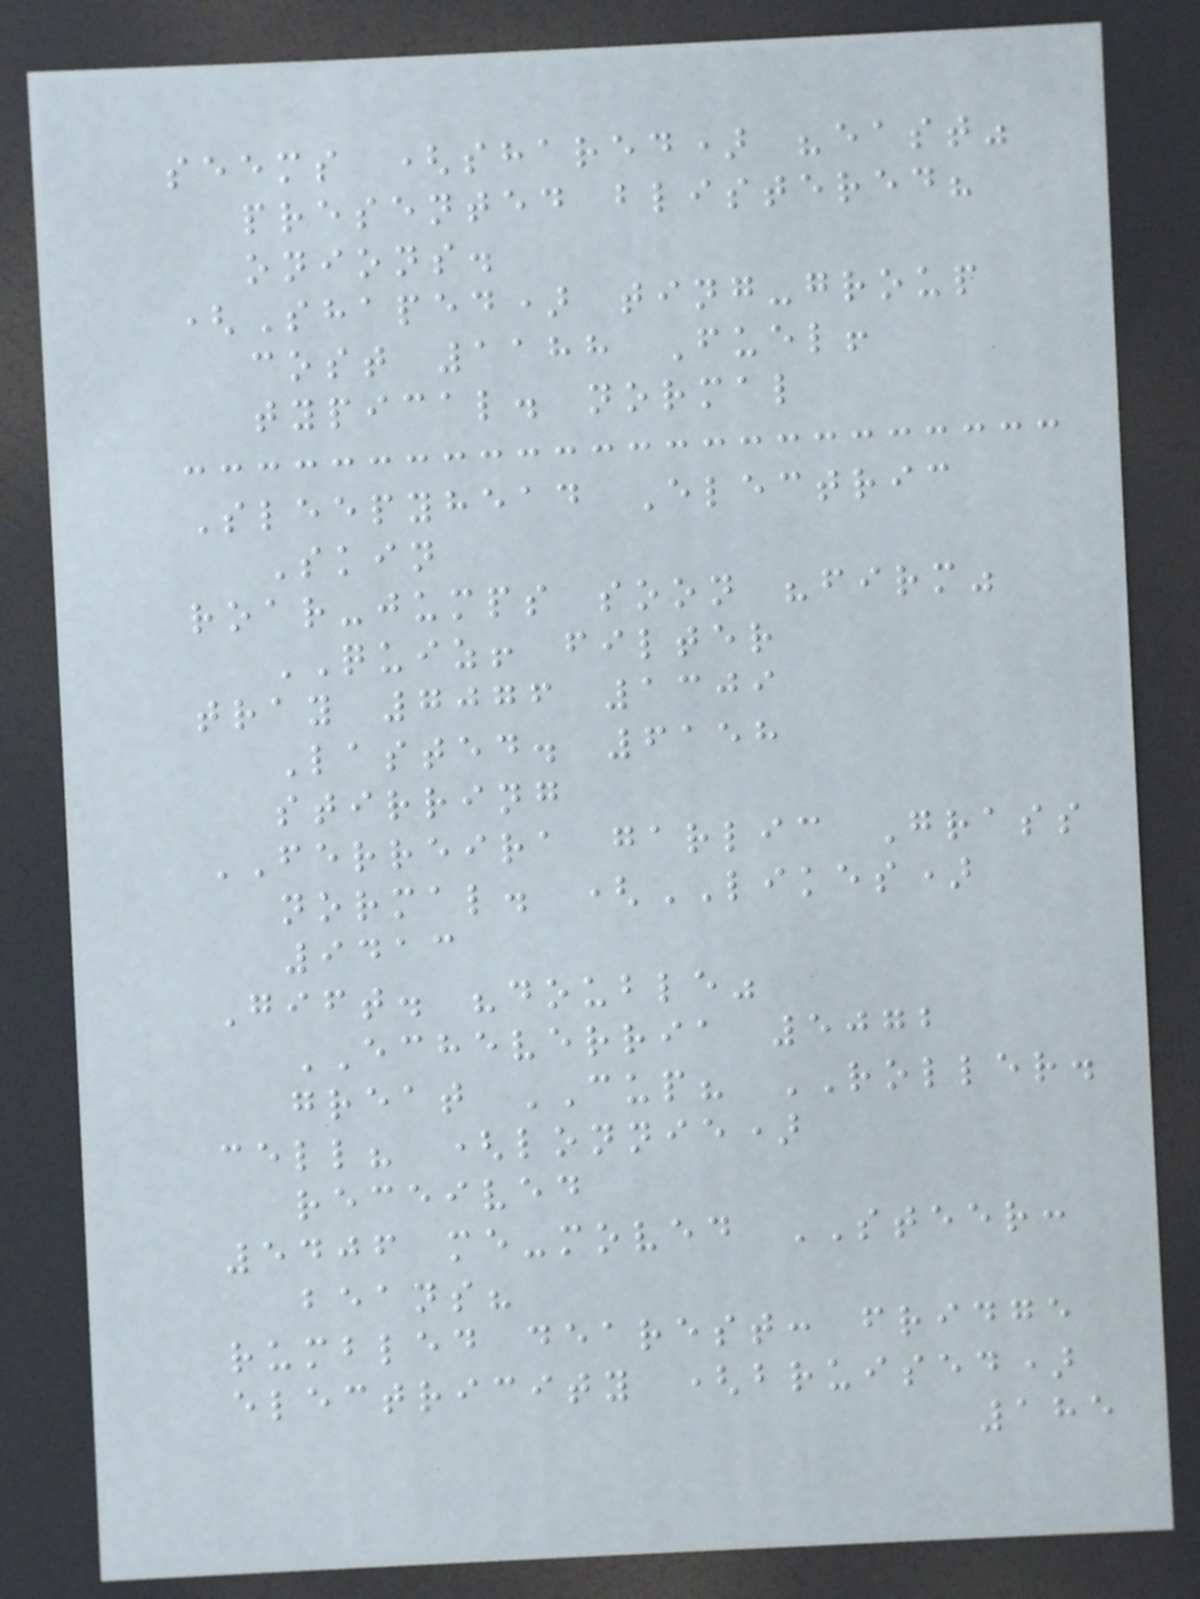seems (shared) "east"
presented blistered?
onions.
(Shaped) ting-group
cost 1188 Fuel!
typical. normal
Sleepyhead Electric
Skin
roar-jumps soon "firm"
QUIZ! filter
tray 7076 1309
Lasted. 6158
stirring
FERREIRA garlic Grass
normal. (LIKES)
9413
Gift. "double"
ECHEVERRIA 5072
great CUP? ROLLER.
cell? (lonnie)
received
5406 me-moved STEER:
beans?
rumbled dearest: fridge
electricity (bruised)
185
